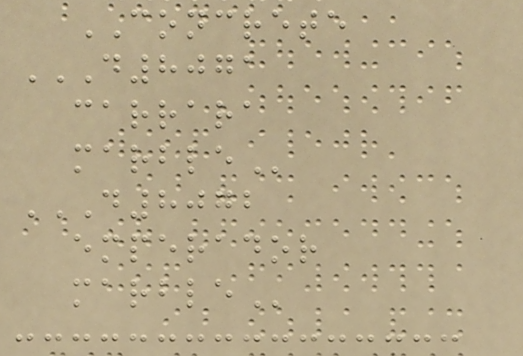CONCRETE
D8071
CARRARA
MARBLE
D8072
EMPERADOR
MARBLE
